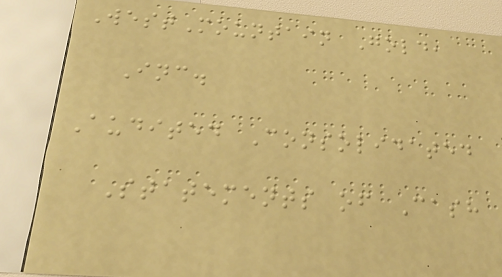WestMountain Gold,
Inc.
Audited Consolidated
Statements of Cash
